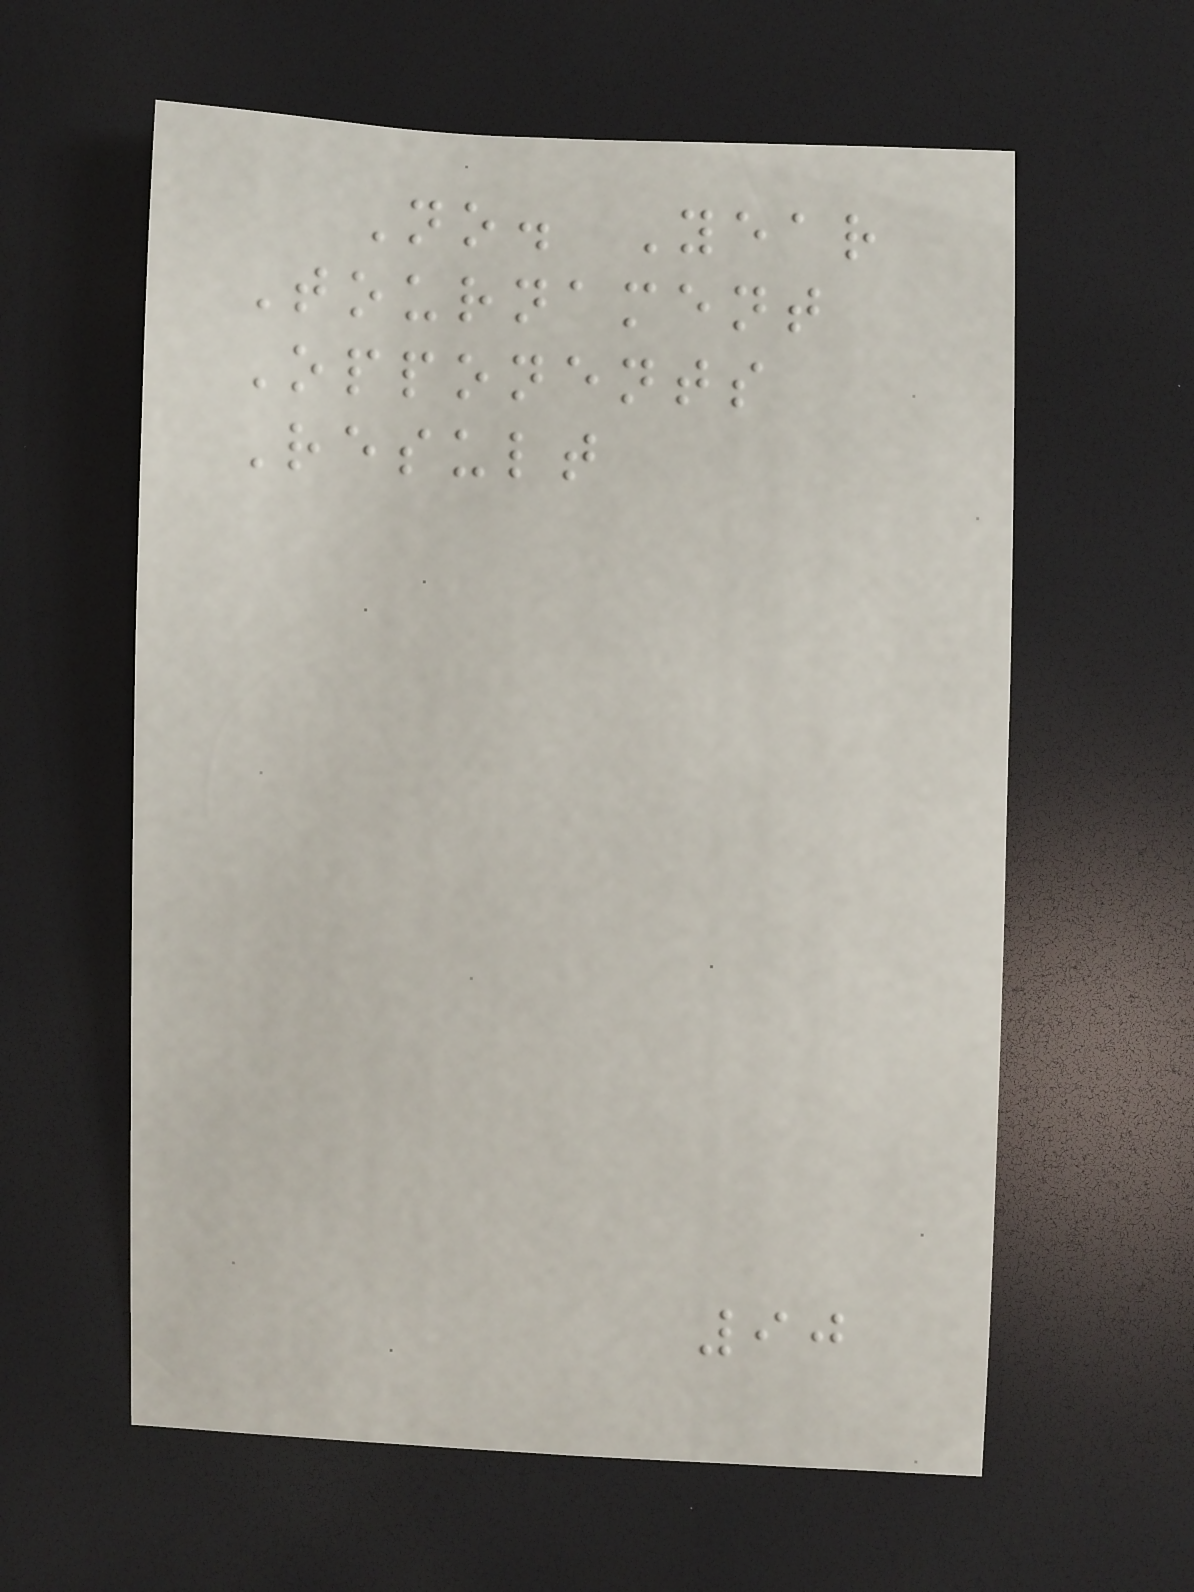No. Year
Tournament
Opponents
Result
90
